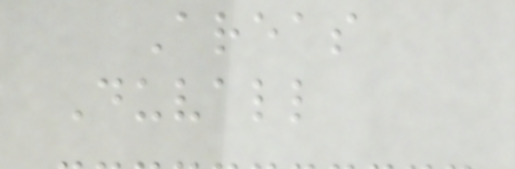Areas
Duvall
